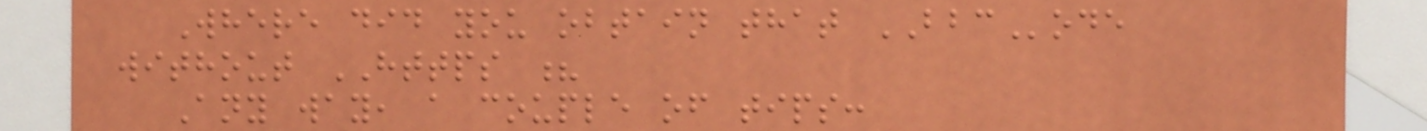Where did you obtain that BBCode
without HTTPS ?
Any way, a couple of tips:
